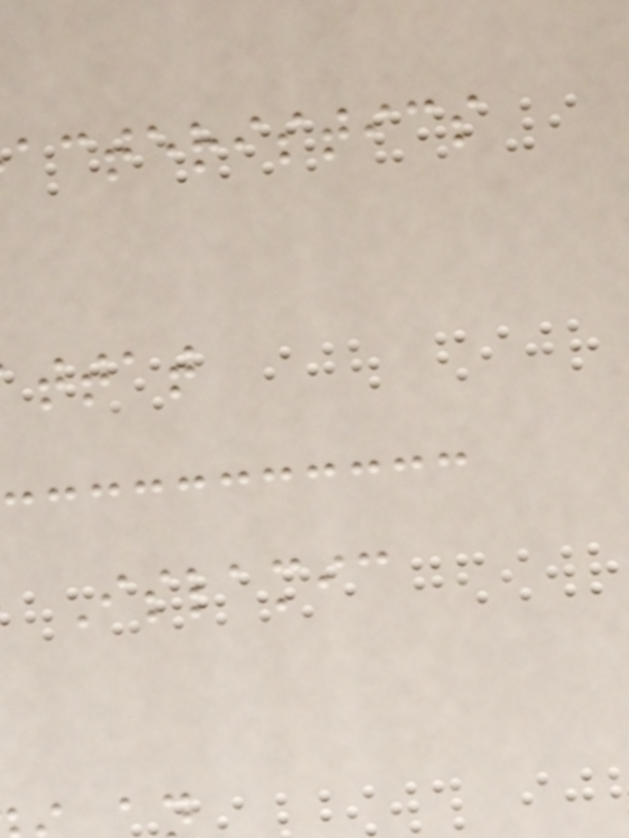acteristics
Islamic
